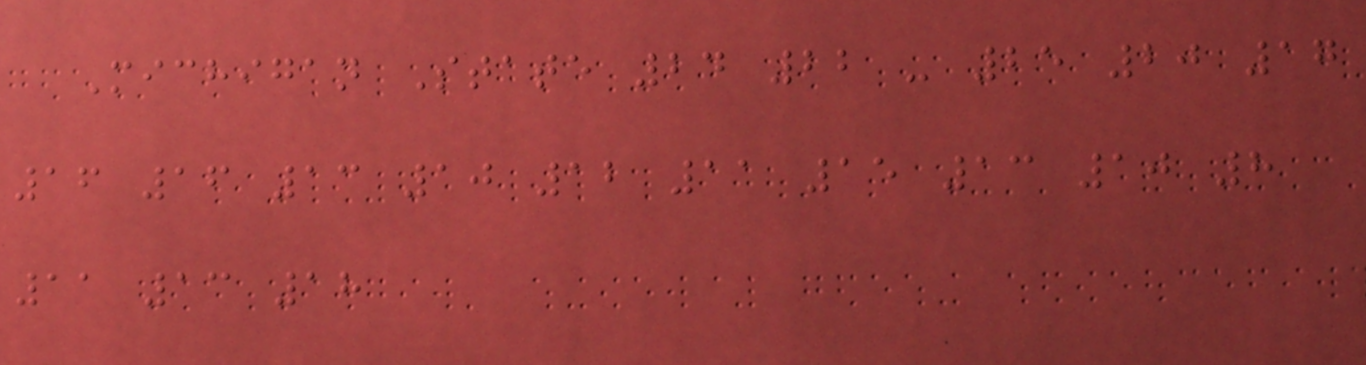Michigan State 24 22 - 25 20 17
16 16 13 10 12 11 15 13 10 8
11 13 18
